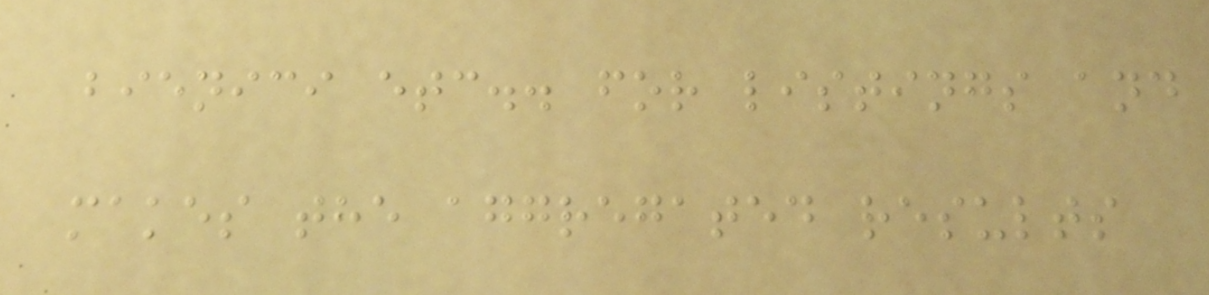bienici etc.. for listings and
makes the aggregated results
